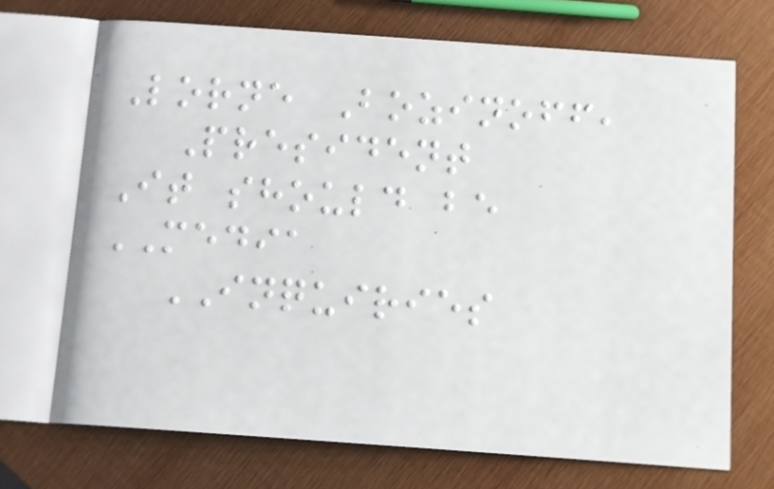Lorne Bozinoff,
President
It should be
MEDIA
INQUIRIES
